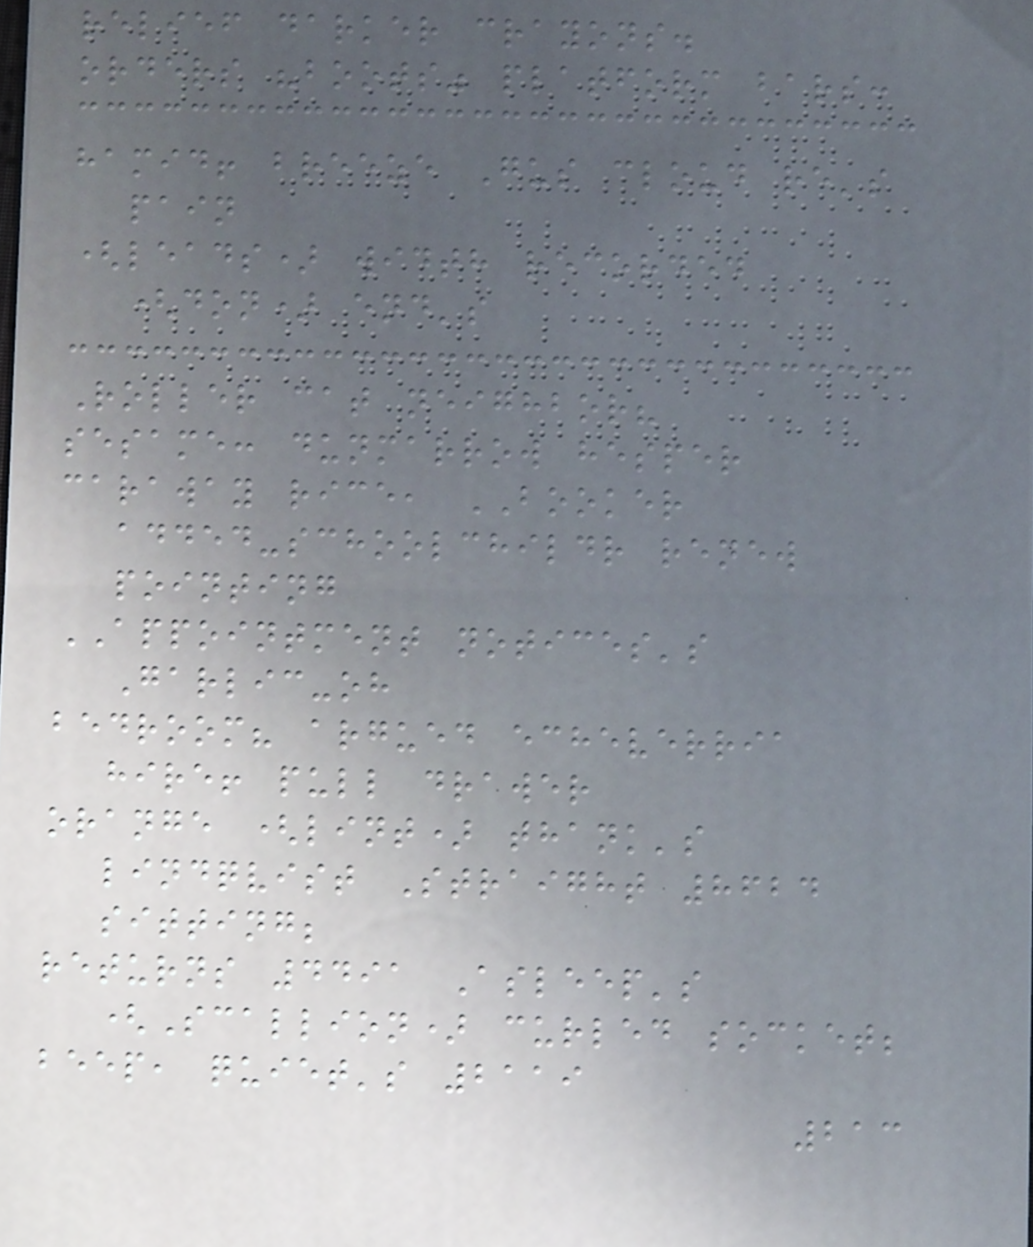relief darker crayons.
orders "boots" platform bars:
hamid! breeze Gus cloud re's
pain
(leads) width recorded
(don) end's
Roller cat neighbor?
sesame: dunmarrow hesper
caraway rice, BOOKER
added-schoolchildr renew
pointing
APPOINTMENT notices's
Garlic-oh
bedroom? argued echeverria
hire! pull drawer
orange (lint) thank's
lindqvist Straight 8624
sitting;
returns 4491 Asleep's
(Scallion) curled socket;
beep, quiet's 2119
213
